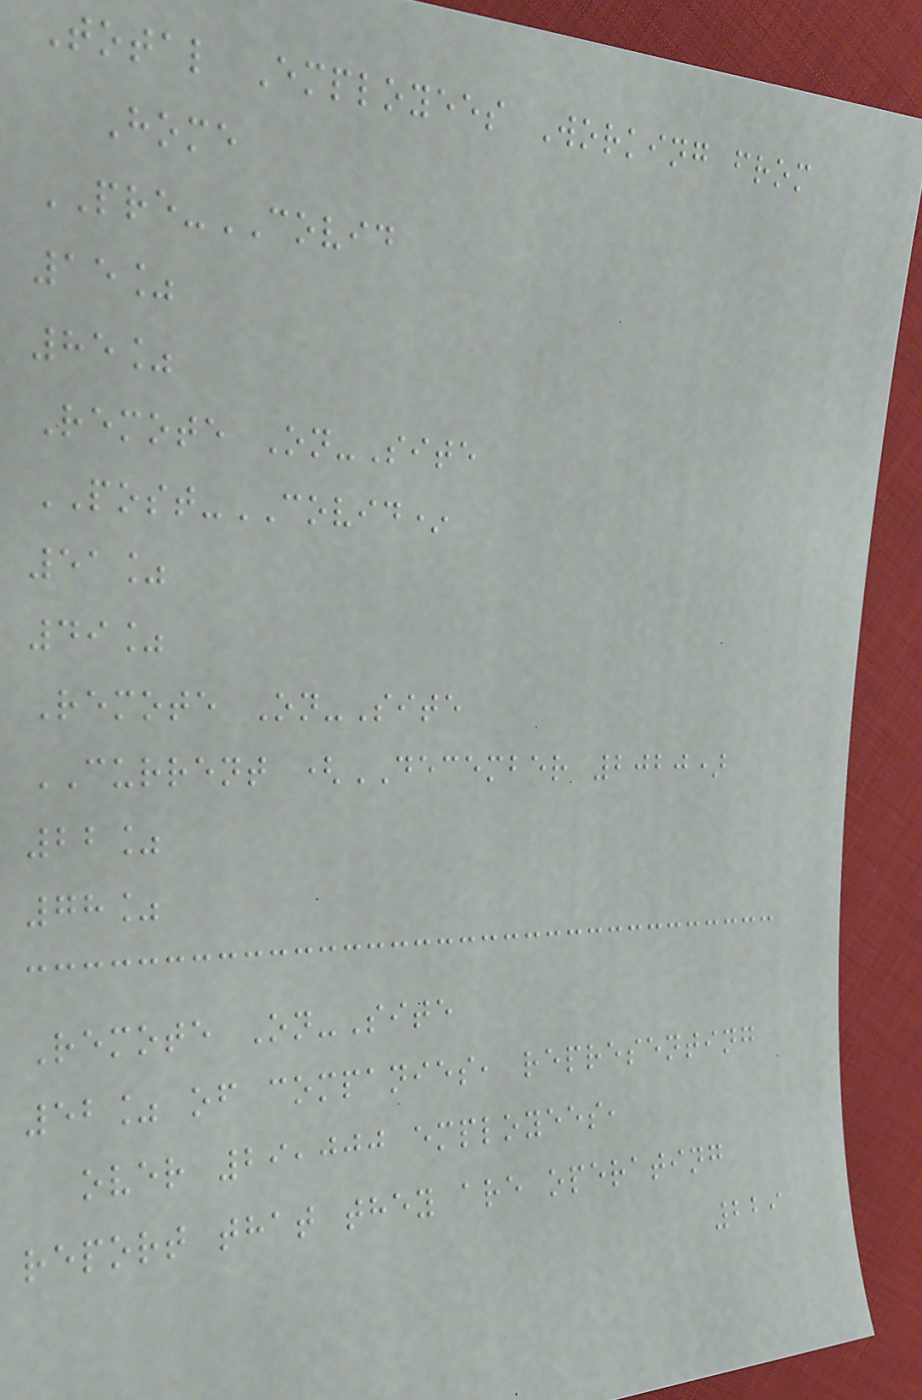Total Employees Working from
Home
PRE-COVID
15%
85%
Remote On-Site
POST-COVID*
51%
49%
Remote On-Site
CURRENT (DECEMBER 2020)
22%
78%
Remote On-Site
52% of companies, representing
over 29,000 employees,
report that they are operating
229
